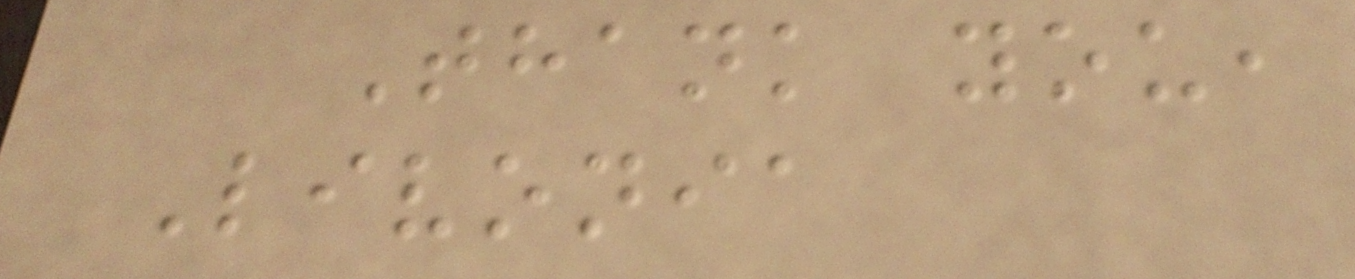Thank you,
Livonia
